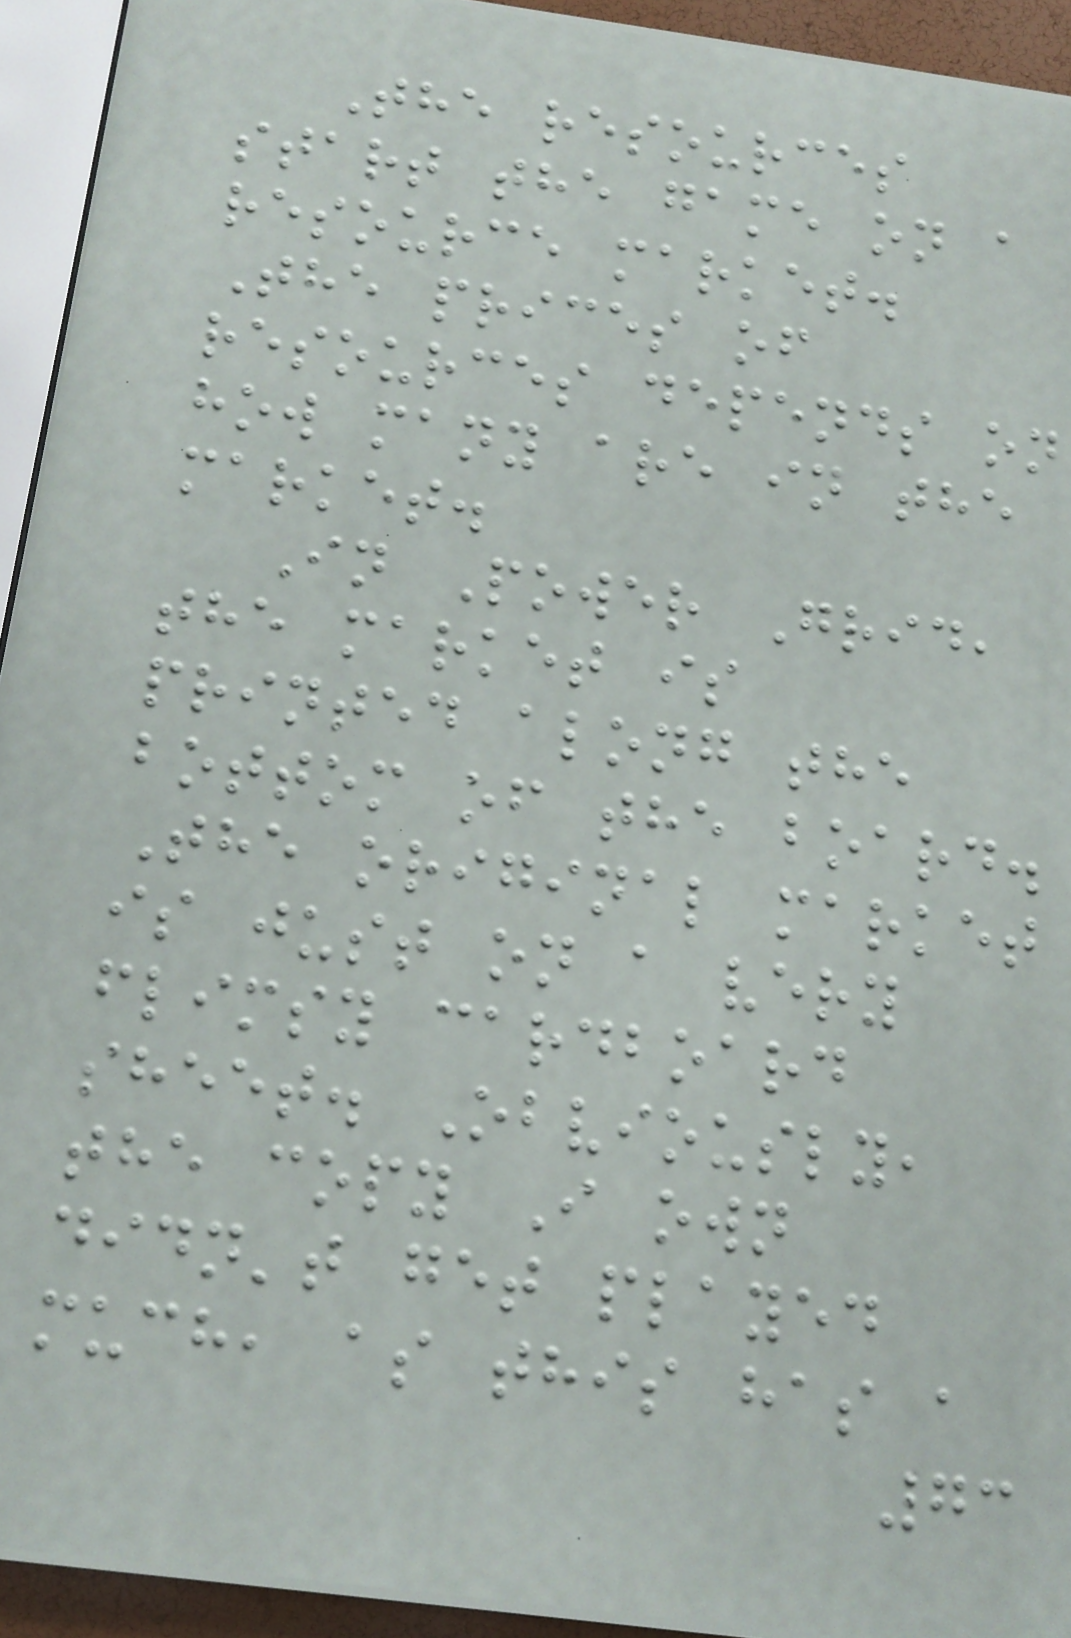The resources
start the game on a
resource market.
The prices of
resources depends on
how many are in the
market.
In Power Grid,
the market is
printed along the
bottom of the board.
The original market
is just on a very
flimsy cardboard
sheet. Obviously,
the copy I own
didn't get played
much, as this has a
73
